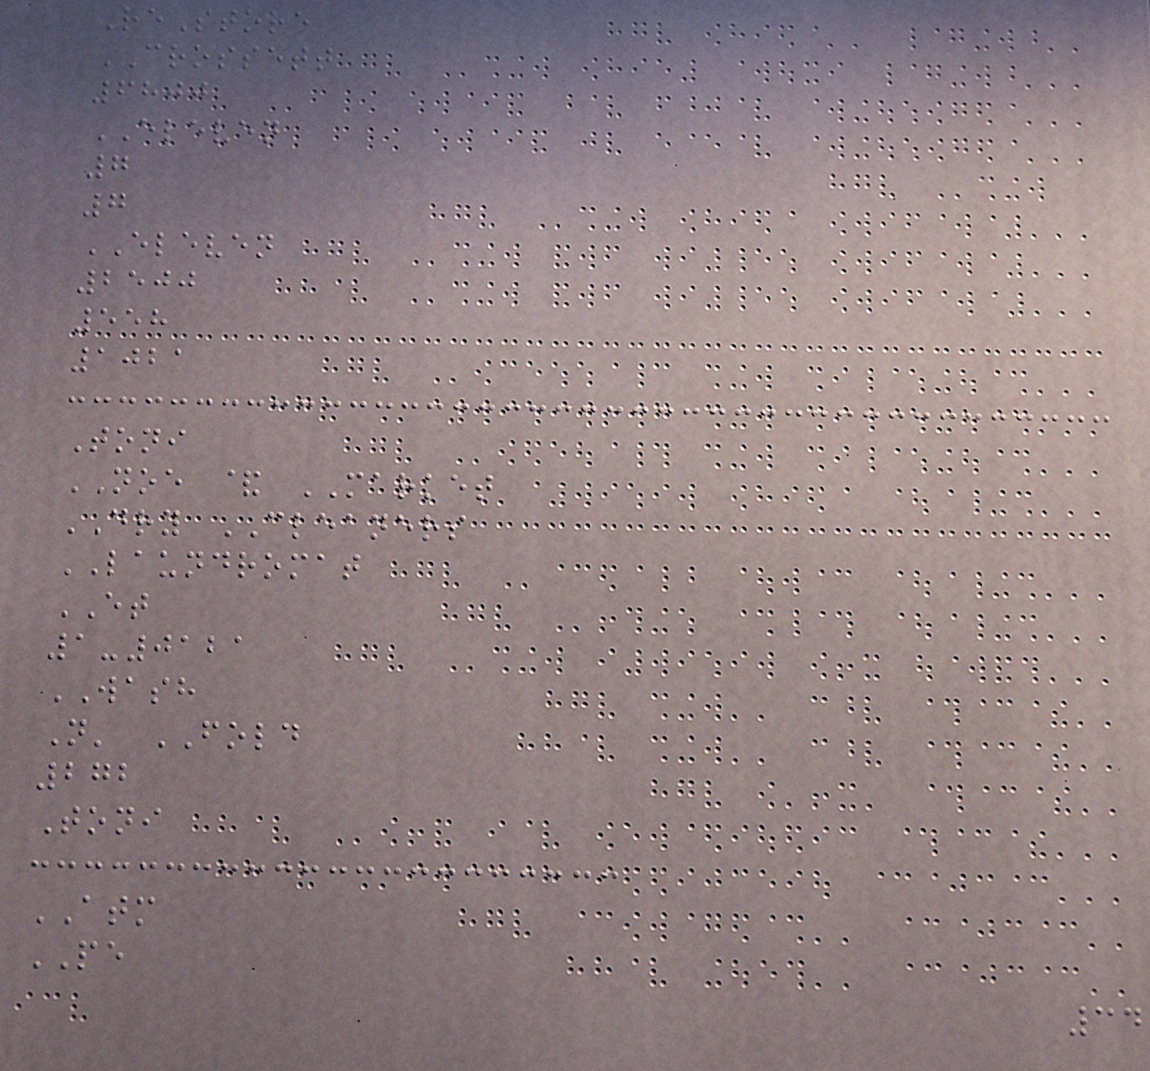ReStore
CROSSETT
6800
ELEVEN
7
7
ELEVEN
2500
558
1021
Toni
NOE & MARKET
DRY CLEANERS
LAUNDROMAT
ET
1-0121
WASH
N' FOLD
272
Toni
ATM
PE
34
